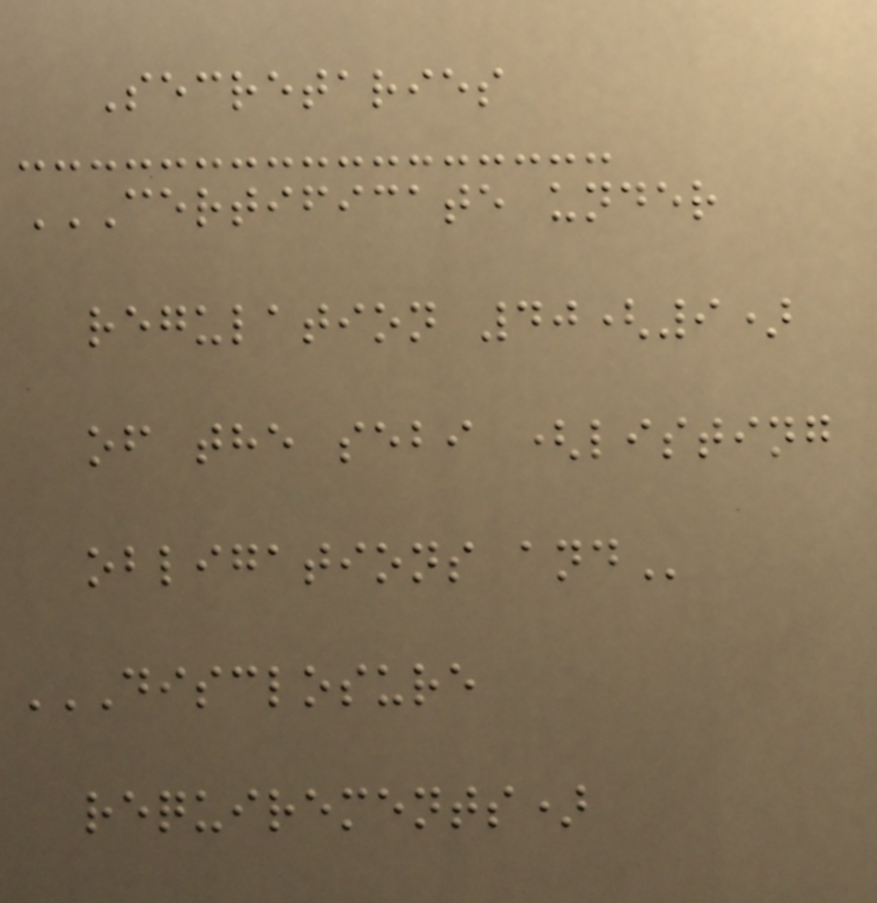Secretaries
CERTIFICATE UNDER
REGULATION 40(9)
OF THE SEBI (LISTING
OBLIGATIONS AND
DISCLOSURE
REQUIREMENTS)
